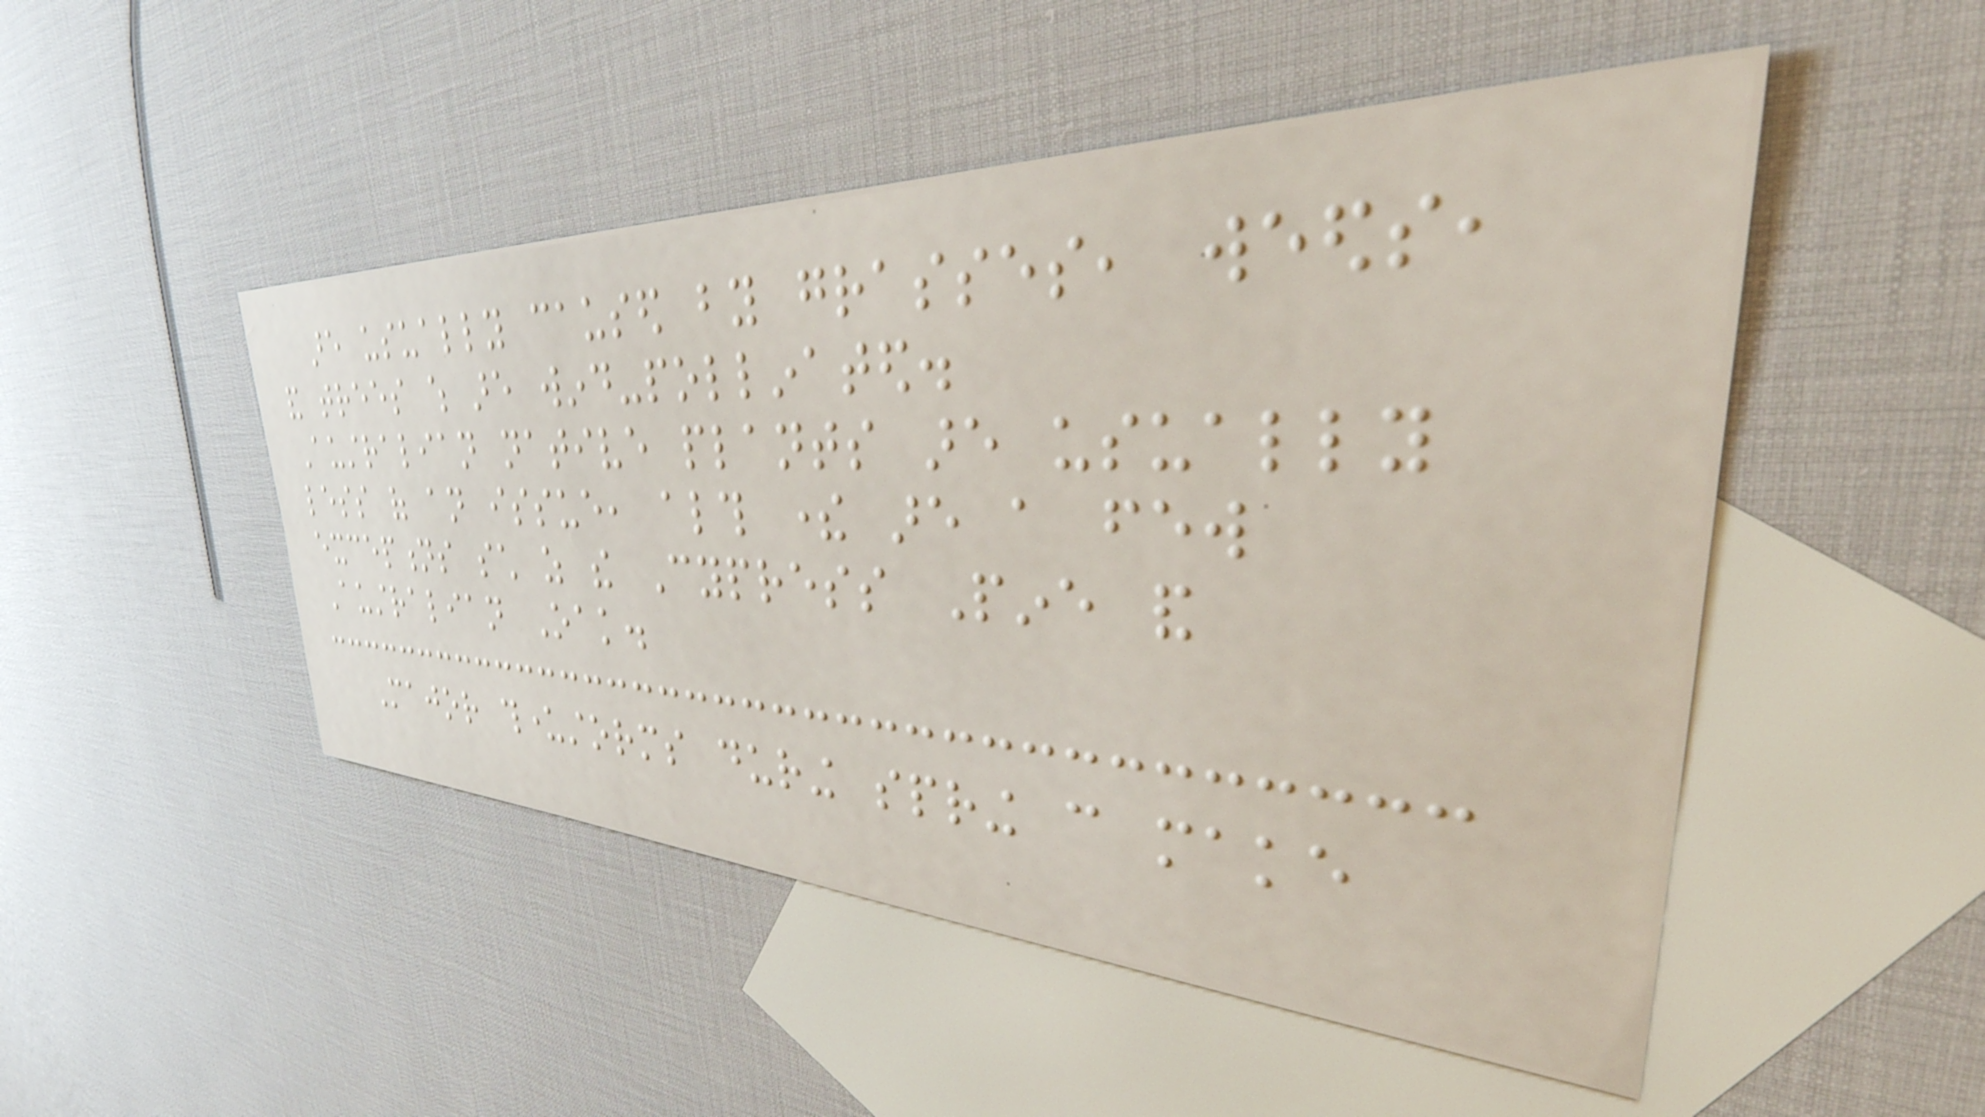are usually caused by grasses, weeds,
and trees which are wind-pollinated.
Australian native plants are usually
less of an issue, although there are a few
exceptions such as the Cypress Pine and
Australian Oak.
Major thunderstorms during spring can make
